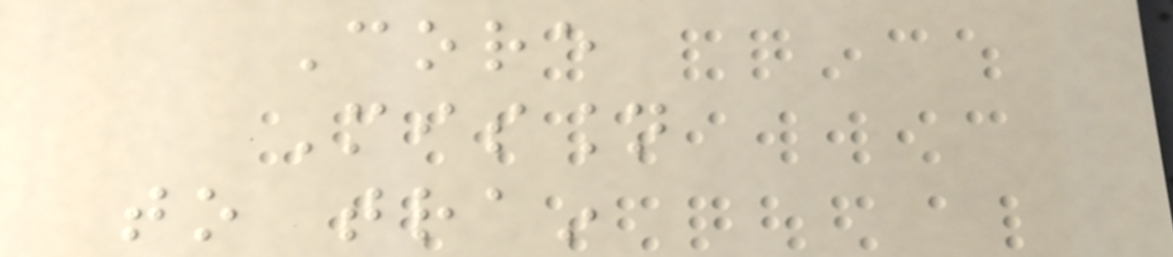Core
Mission
to train
